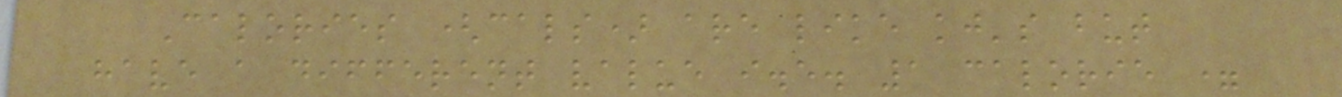Calories (cals) are like kj's but
have a different value i.e. 1 calorie =
